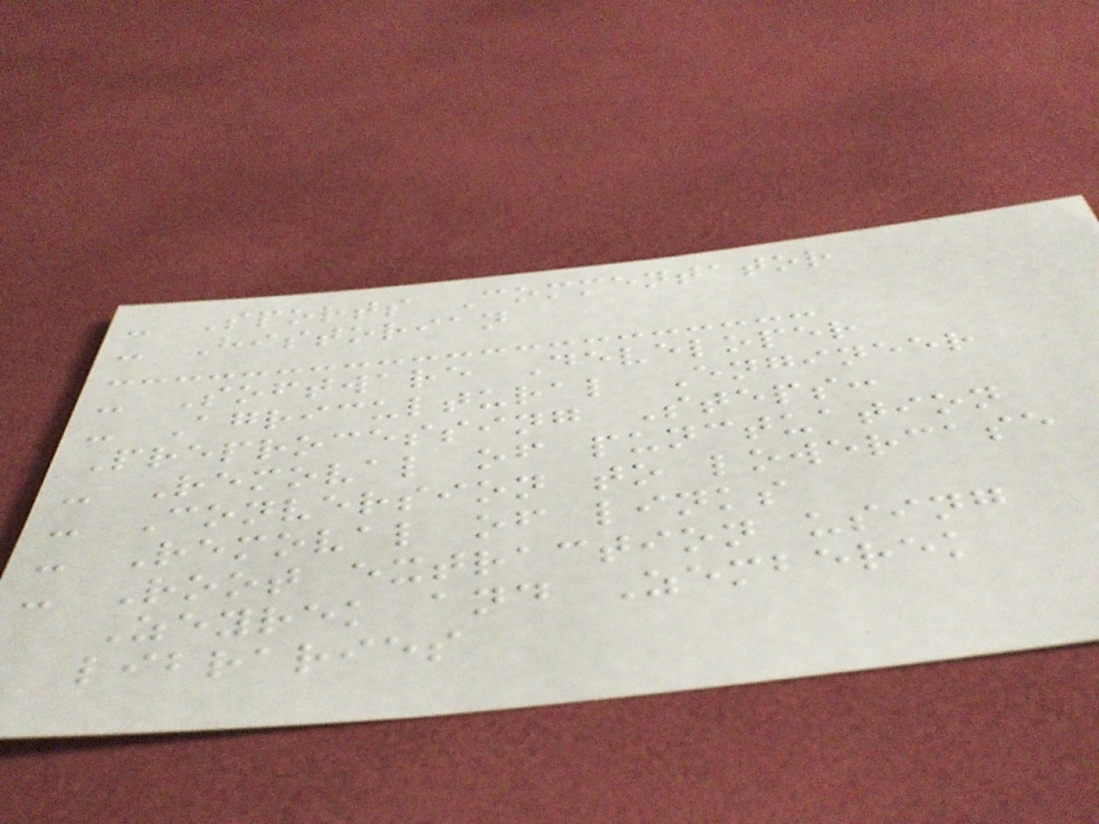- Sports Commentator
- Historian
- Software Developer
- Agricultural Engineer
Preprocessing Steps:
- Removal of punctuation
- Conversion to lowercase
- Removal of links
- Root extraction using
Zeyrek and Zemberek
libraries
